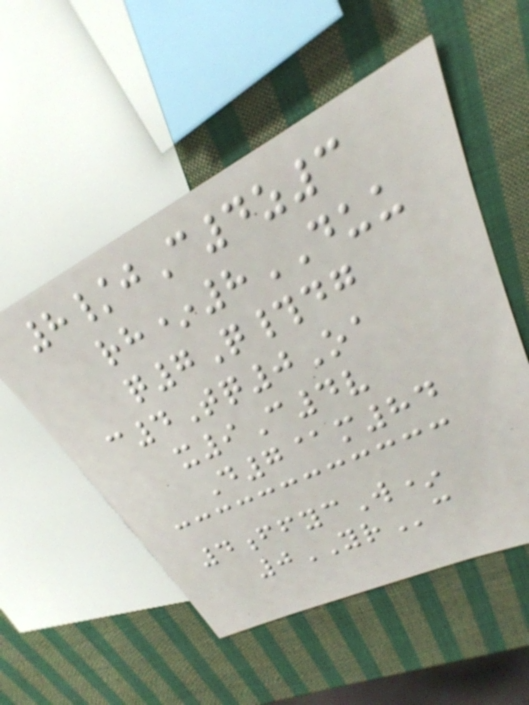8/jC4z3
rh*8DUU
q7Q#dg
c4Tq0Oa
x9C4v
D7@m84
4ffycW*
0YRc
